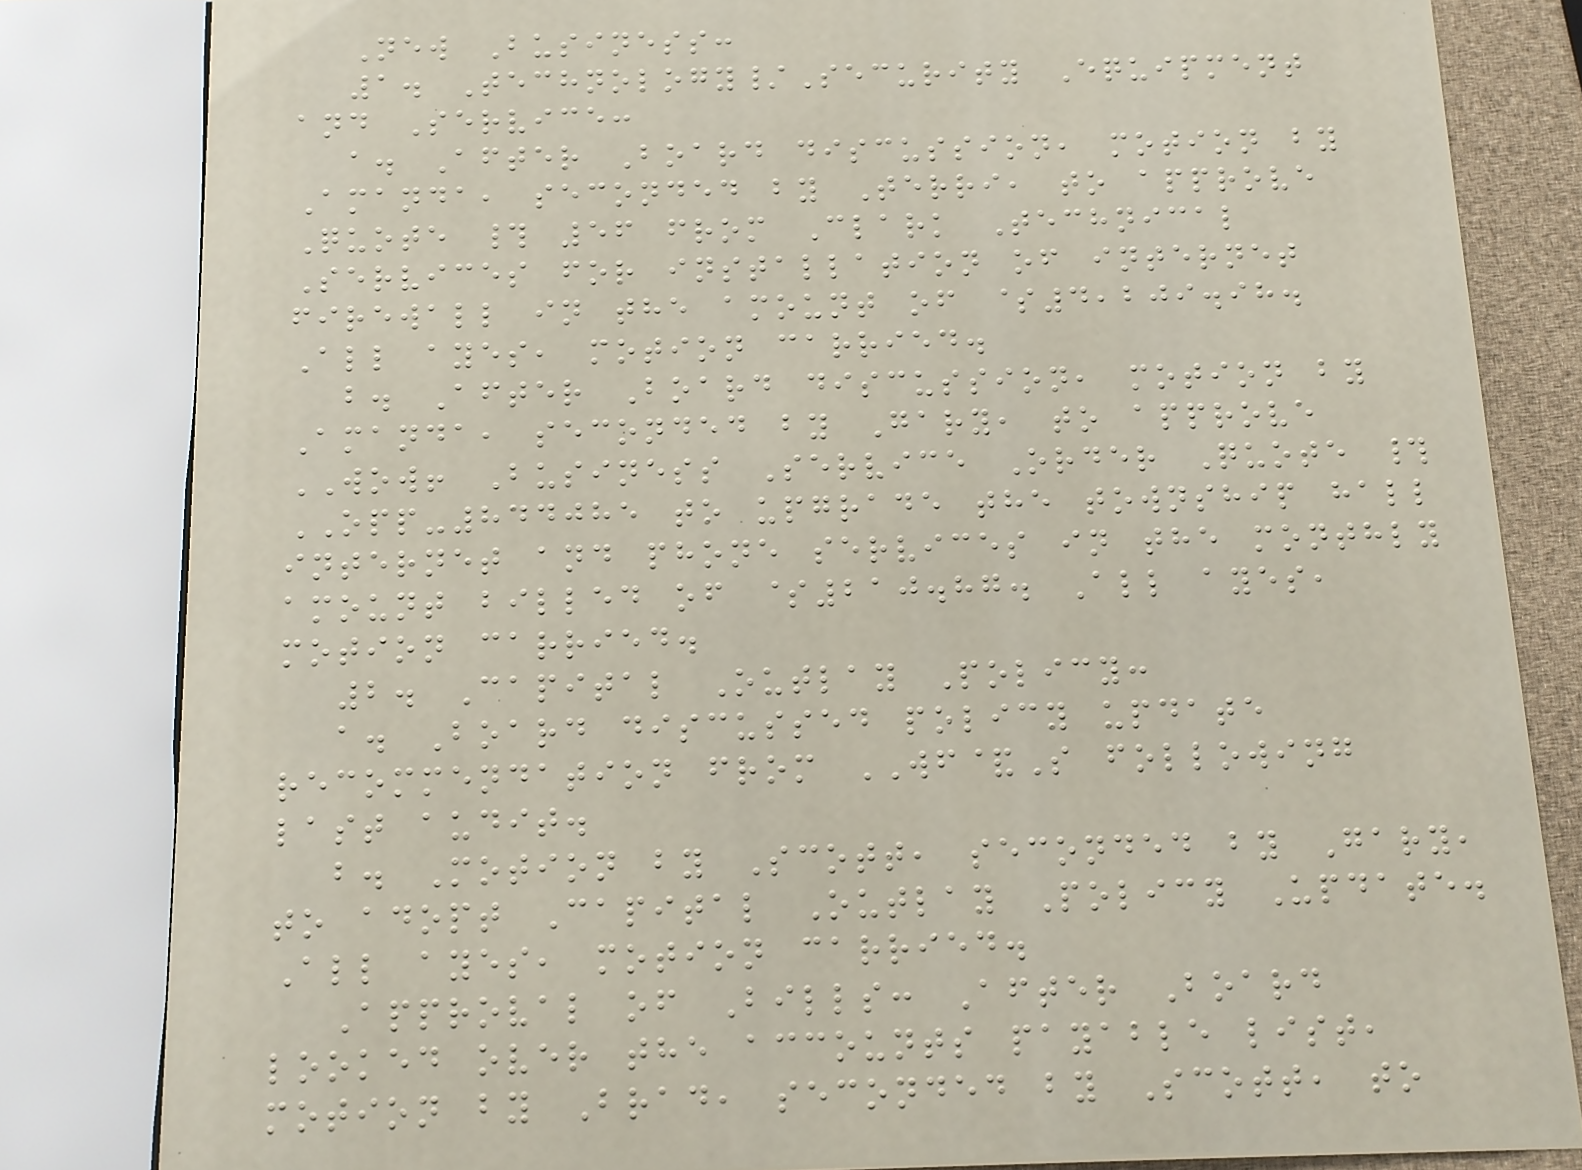New Business:
1. Technology/Security Equipment
and Service:
a. After Board discussion, motion by
Amanda, seconded by Terri, to approve
Quote # 56 from Clark Technical
Services for installation of internet
firewall in the amount of $4,209.98.
All ayes, motion carried.
b. After Board discussion, motion by
Amanda, seconded by Gary, to approve
WOW! Business Service Order Quote #
OPP-844085 to upgrade the township hall
internet and phone services in the monthly
amount billed of $210.87. All ayes,
motion carried.
2. Capital Outlay Policy:
a. Board discussed policy update
recommendation from WF&S following
last audit.
b. Motion by Scott, seconded by Gary,
to adopt Capital Outlay Policy Update.
All ayes, motion carried.
Approval of Bills: After Board
looked over the accounts payable list,
motion by Brad, seconded by Scott, to
